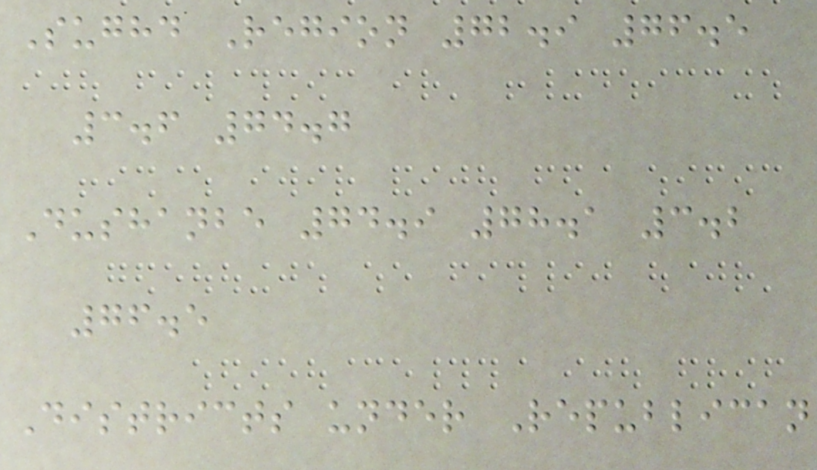Sughd Region 72.9 76.5
3.6 74.7
Dushanbe 74.9 78.1 3.2
76.5
Districts under Republican
